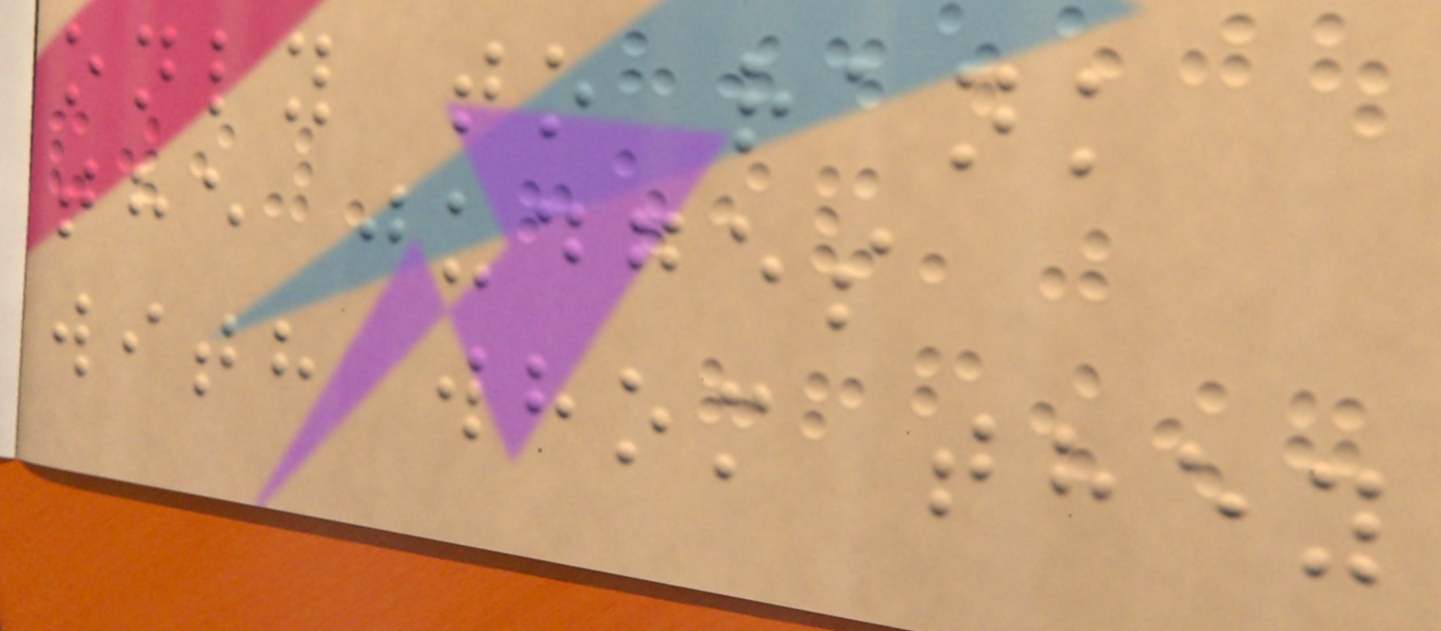only to rank
the judges
with whom they
